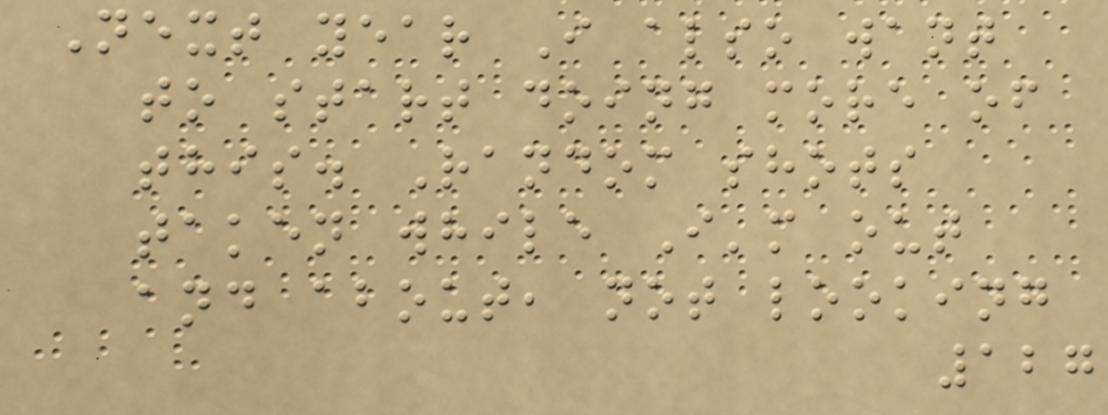Next year I also want
to start doing more of
this. Random shots
taken while I'm out
and about, not looking
127
